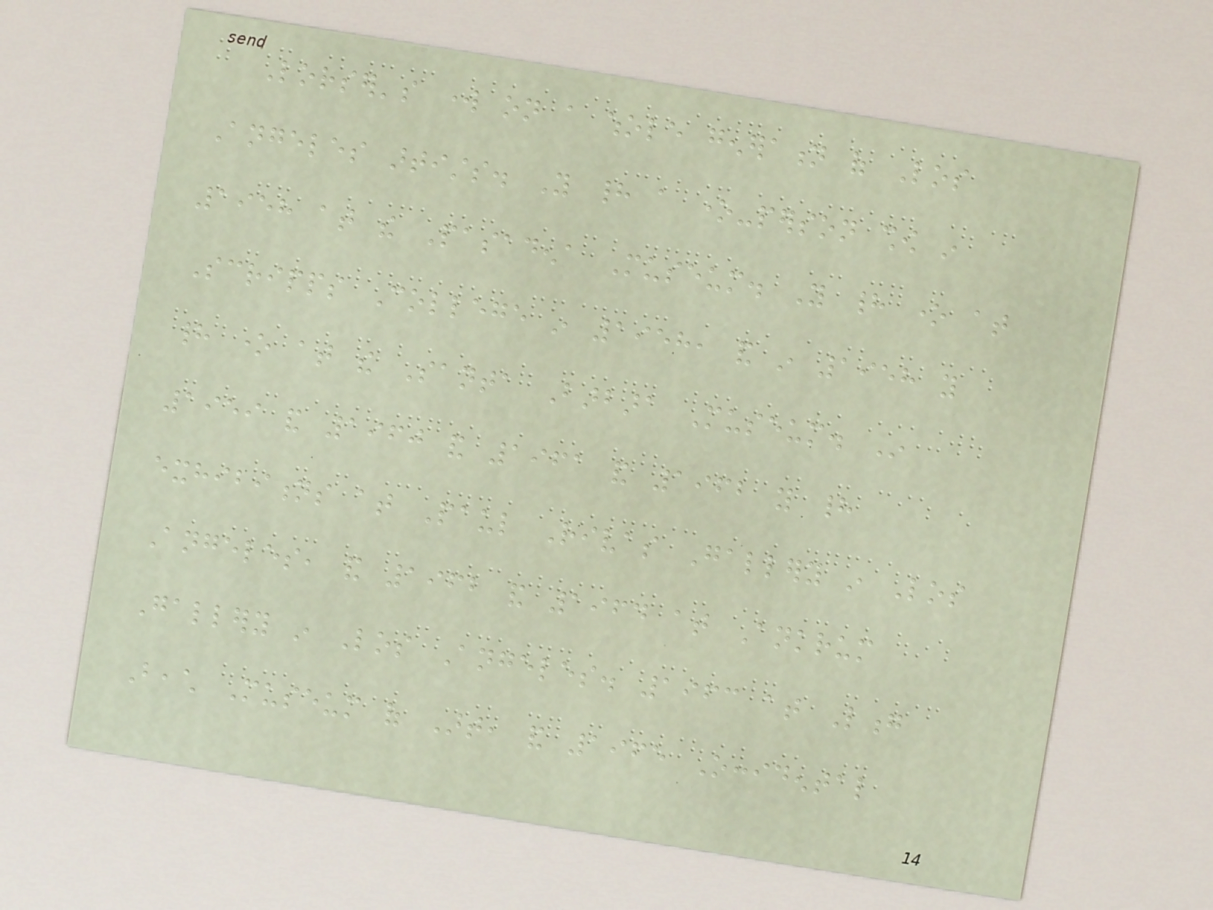Lorser's work on a whole generation of Los
Angeles artists. You had a one-person show in
1958 at the Pasadena Museum. You had one at
Scripps College in 1958, and in 1958 you
had one at the Santa Barbara Museum. In
1959 and 1960 and 1961 and 1962 you had
exhibitions at Paul Rivas Gallery in Los
Angeles, and 1962 and 1964 at Ankrum
Gallery in Los Angeles. 1963 at Long
Beach Museum of Art, and 1965 Occidental
